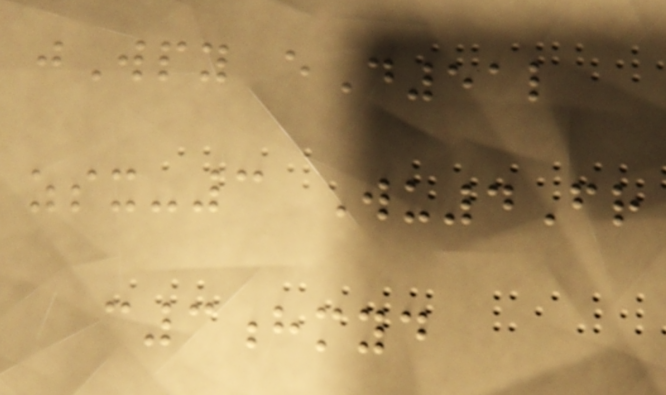jWpy eD51l
zsx-3 Wu4Fr
c3hmyd
